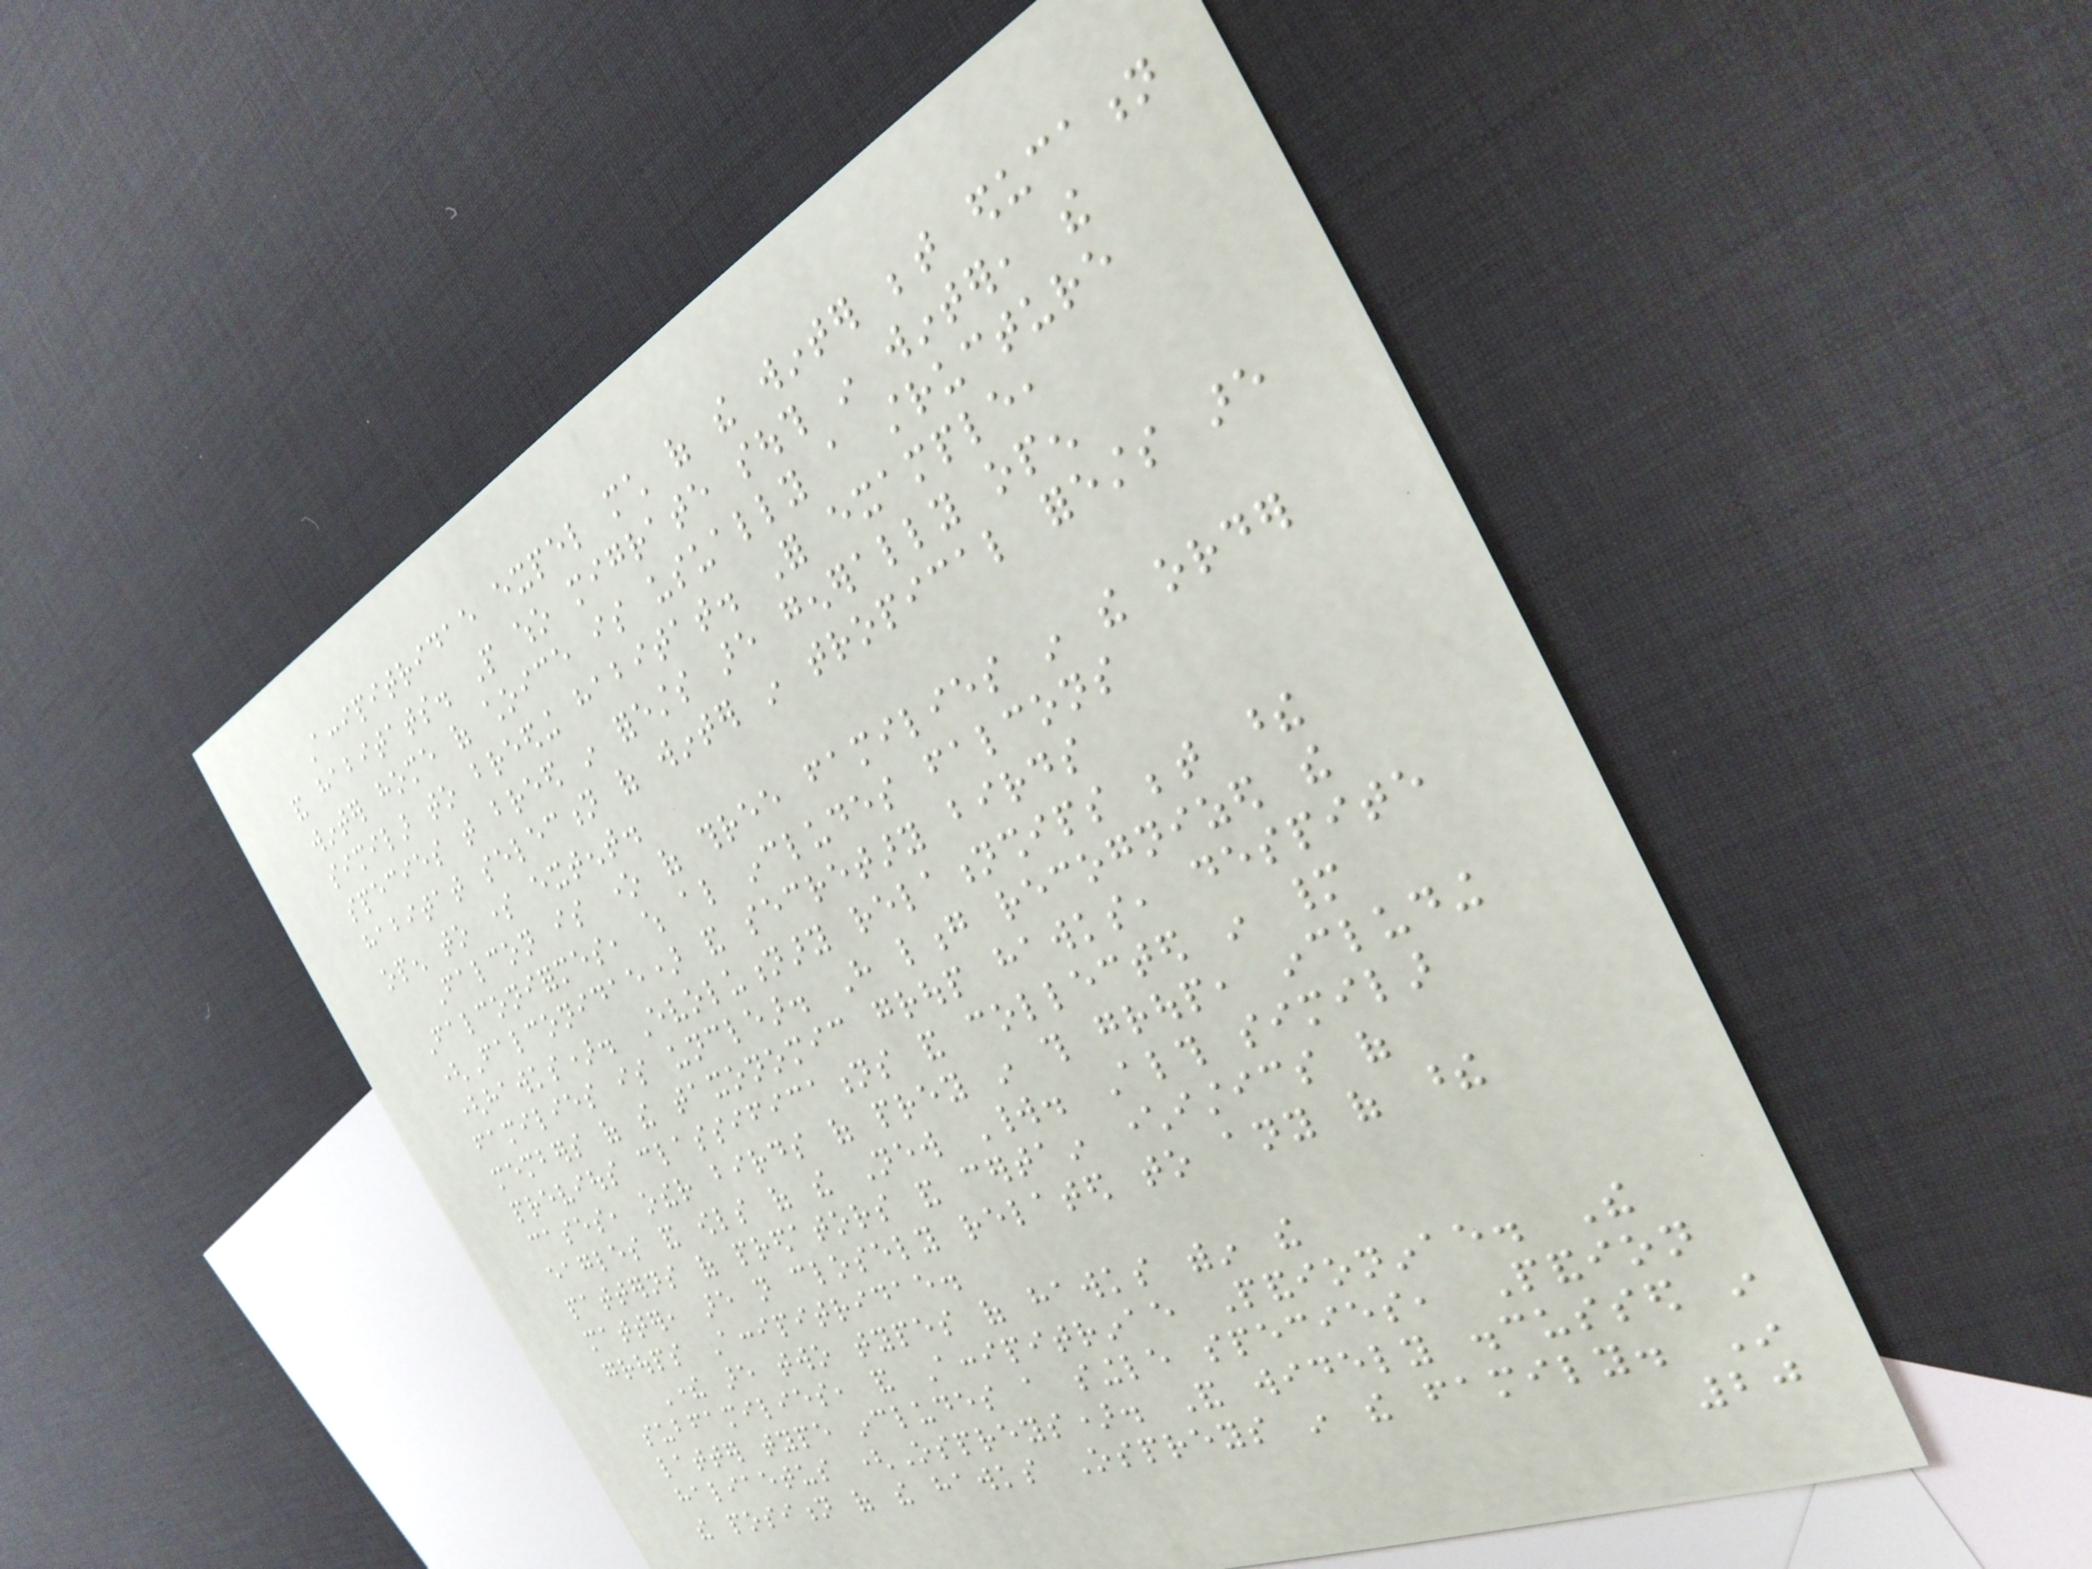Accipitridae expel much of the winter between education
and habitats. People who migrate south in winter, the
winter home of choice is usually a structure
similar to breeding habitat. For example,
species that breed in forests are generally open
habitat selection of winter in tropical forests are
open to some extent.
Falcon is one of three families in the order
Falconiformes, which also includes falcons
(Falconidae) and secretary birds
(hawks). Evolutionary relationships between these
families is unclear. Have long recognized the
members of the taxonomic group hawks, despite
previous classifications and collected in many
cases, other birds of prey in this group, including
eagles and owls of the New World. Although similar
patterns of predators and certain characteristics of
matter, are not closely related to any of these
groups Accipitridae.
There are two types of hawks within the
subfamilies, and Accipitrinae Pandioninae. The
latter type includes a single species, Pandion
haliaetus (Ospreys). And widely discussed in
the position of the hawks Ospreys in the family. In
20
